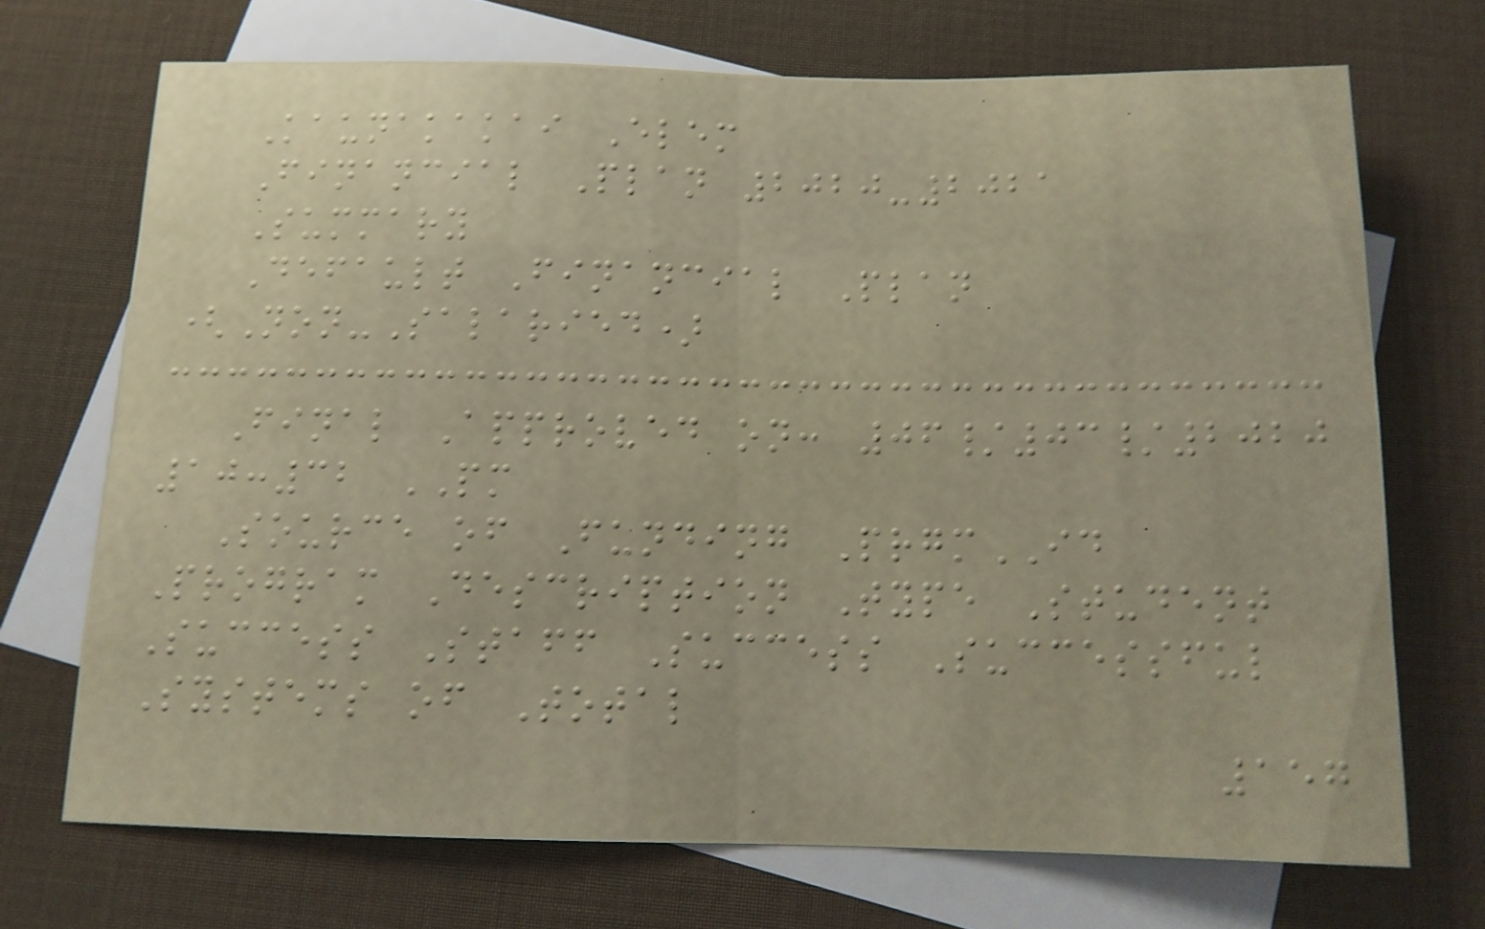Kaunakakai Elem
Financial Plan 2020-2021
Summary
Default Financial Plan
(Non-Salaried)
Final Approved on: 06/03/2020
10:32 PM
Source of Funding PrgmID
Program Description Type Student
Success Staff Success Successful
Systems of Total
157
